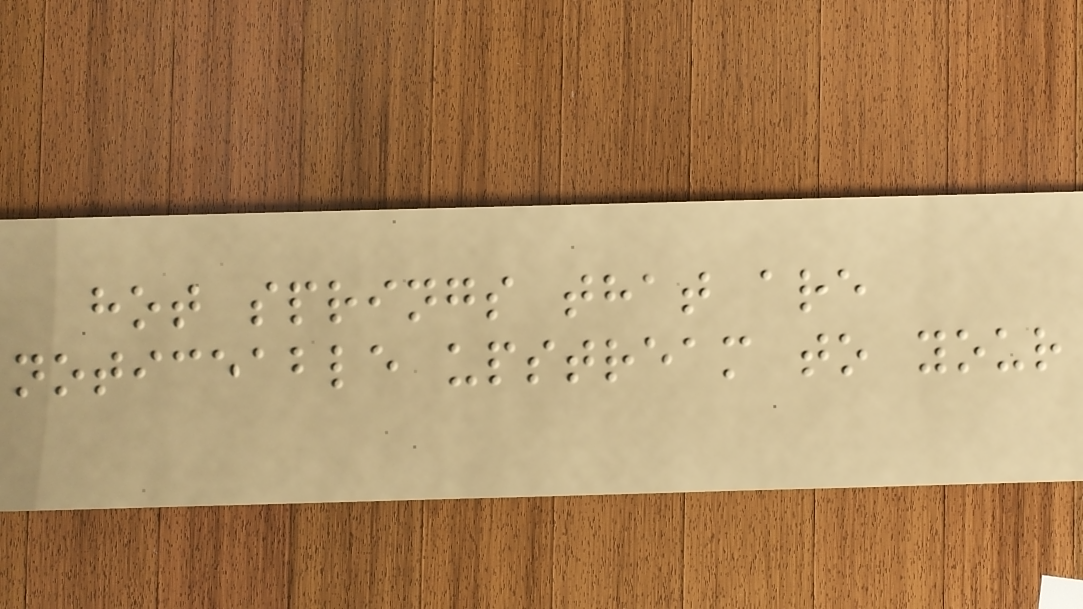hot springs that are
noticeable upstream to your
